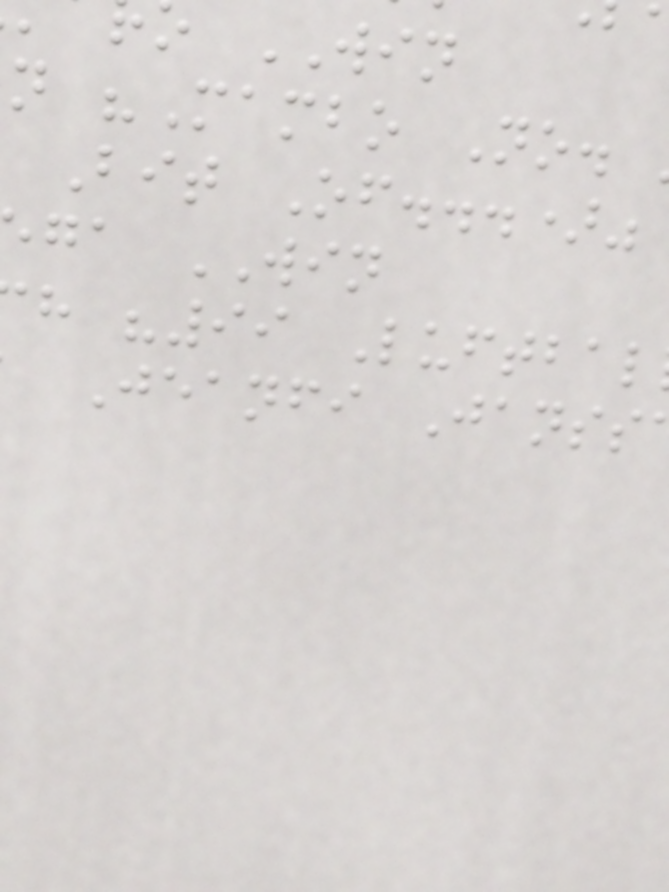WIN
n "Mambo No.
Bit Of...)"
ga WIN
h "99 Luftbal
Jeanfi Janss
